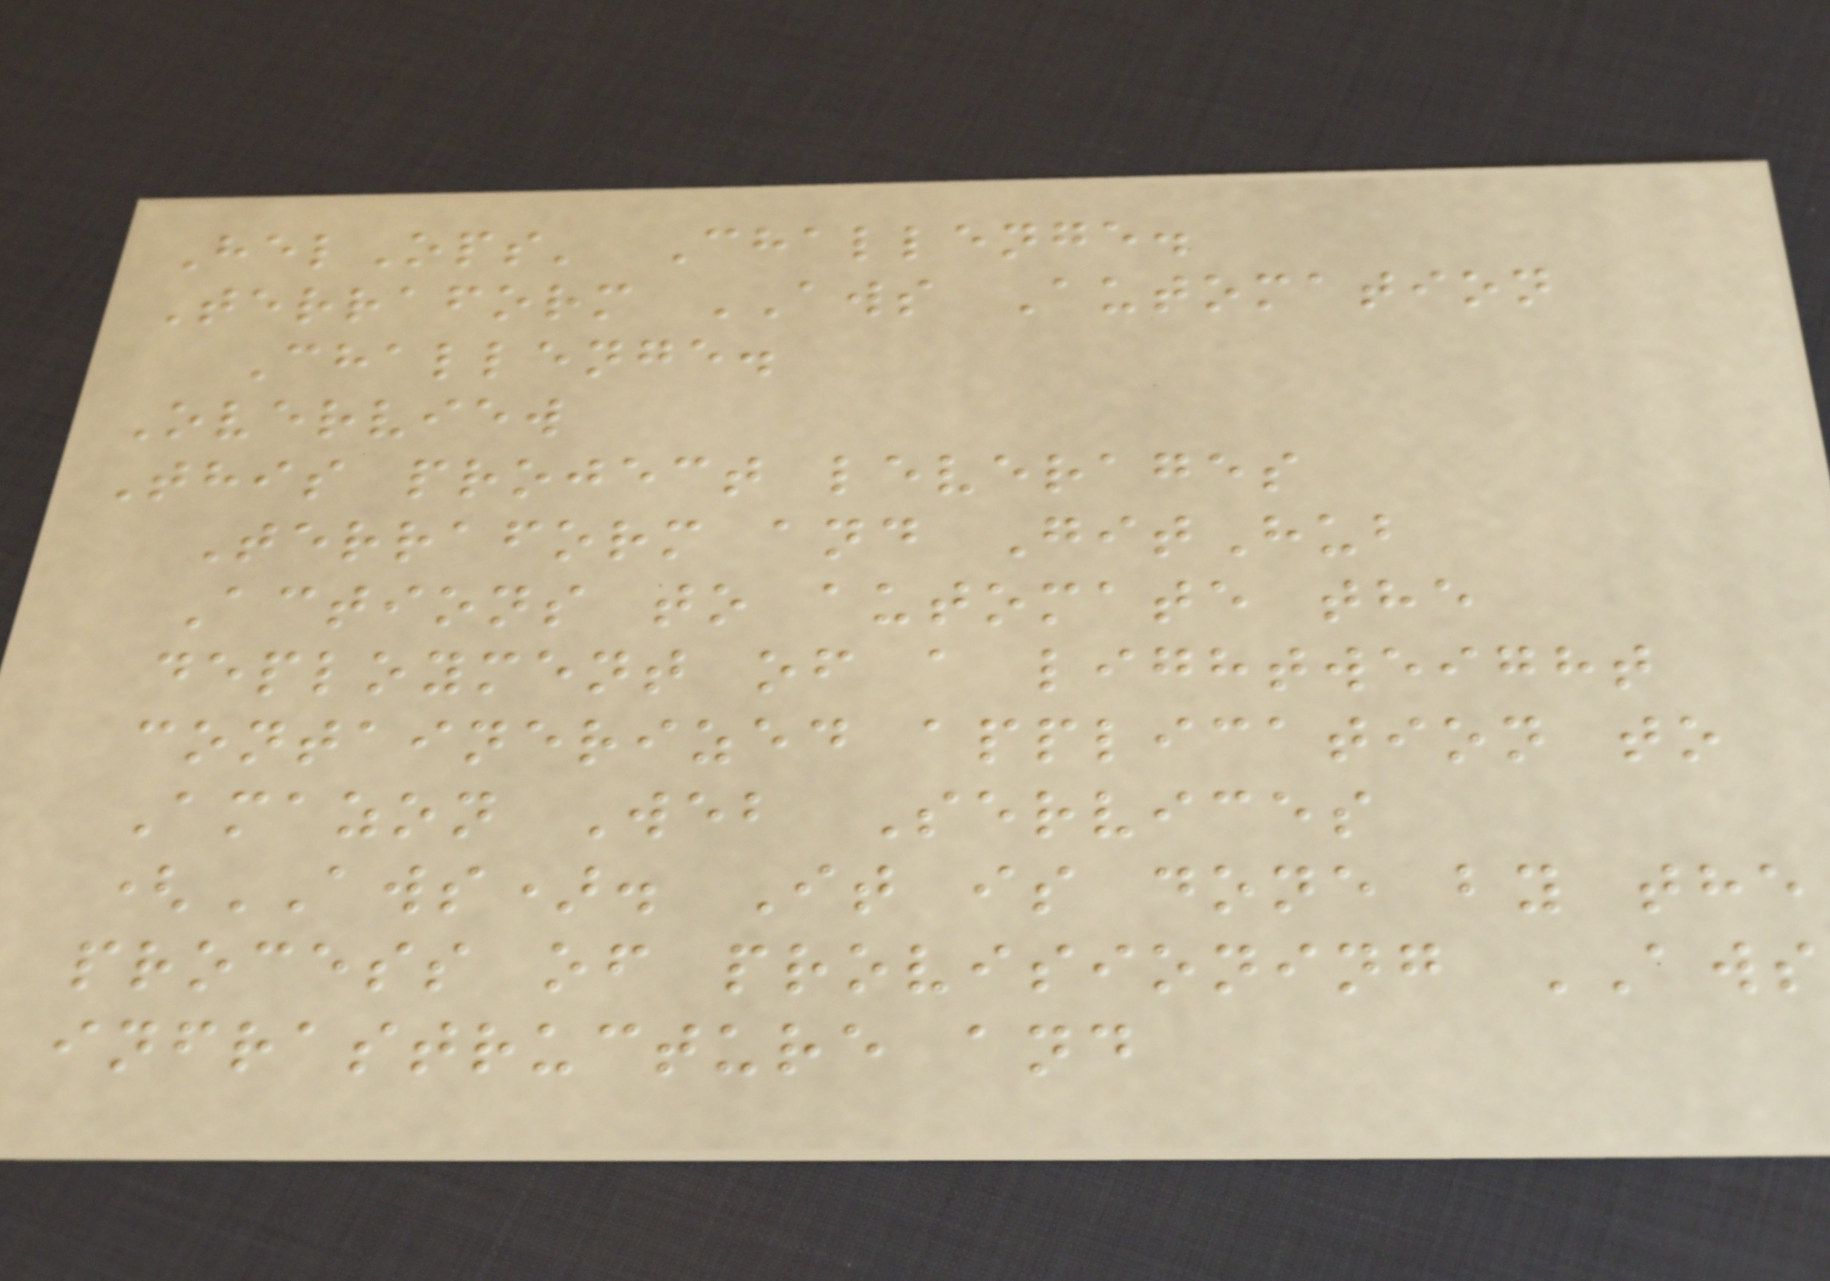HelOps' Challenge.
Terraform AWS Automation
Challenge.
Overview
This project leverages
Terraform and GitHub
Actions to automate the
deployment of a lightweight
containerized application to
Amazon Web Services
(AWS). It is done by the
process of provisioning AWS
infrastructure and
